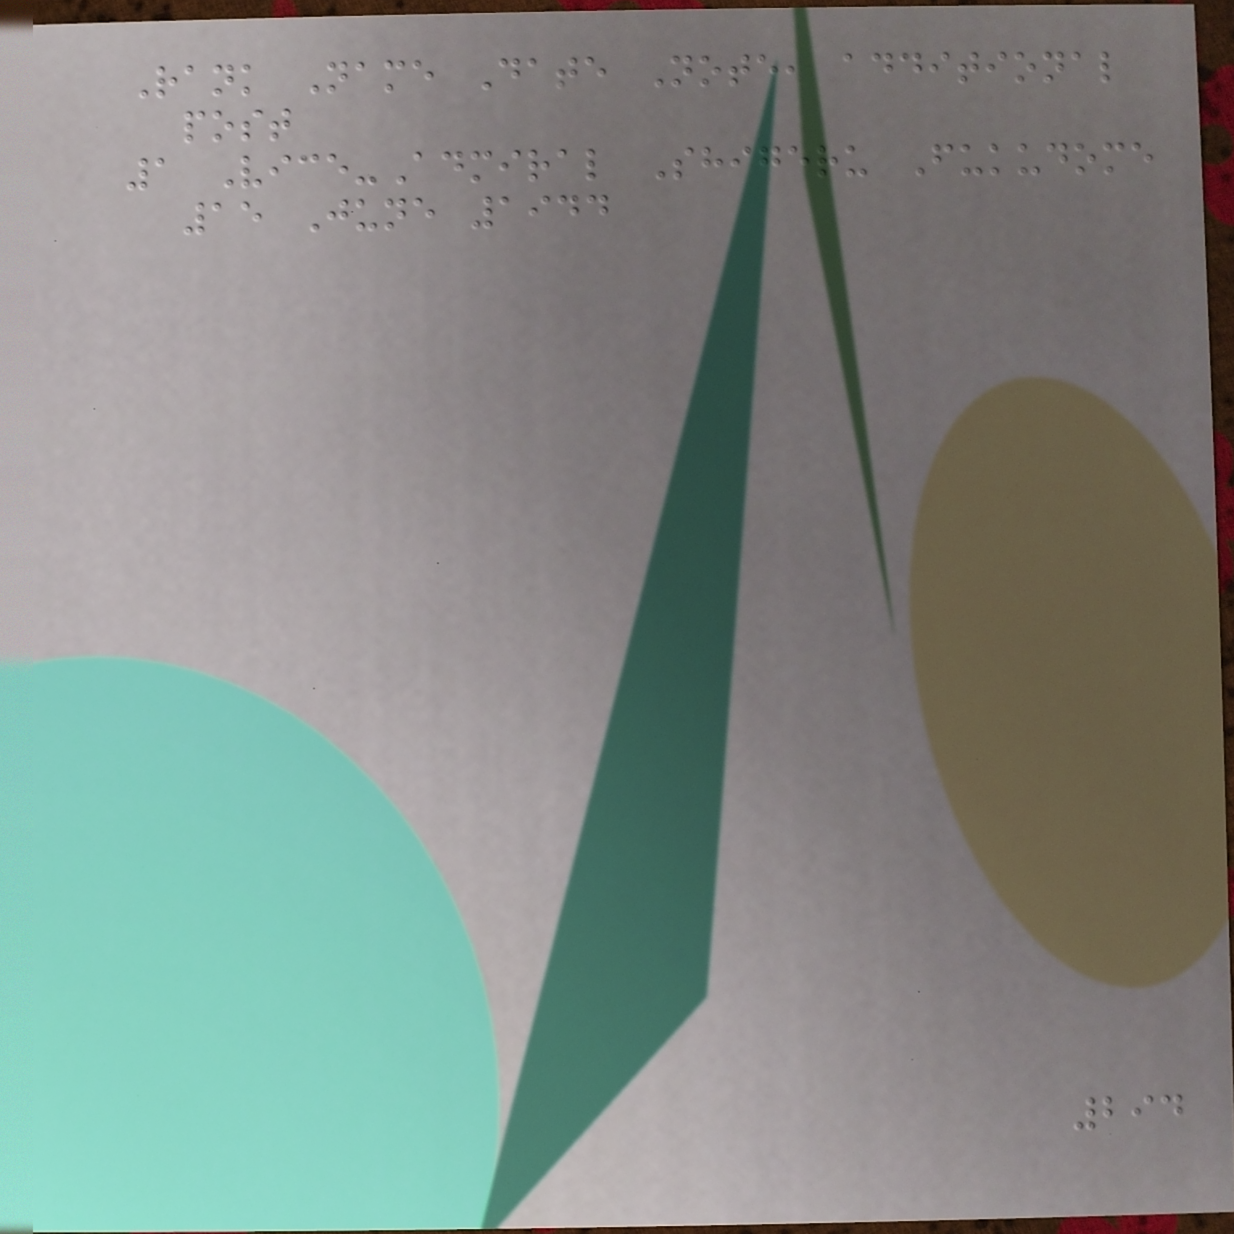Rank Name Date Note, additional
post
1 Vice-Admiral Shigeru Fukudome
15 June 1944
294
